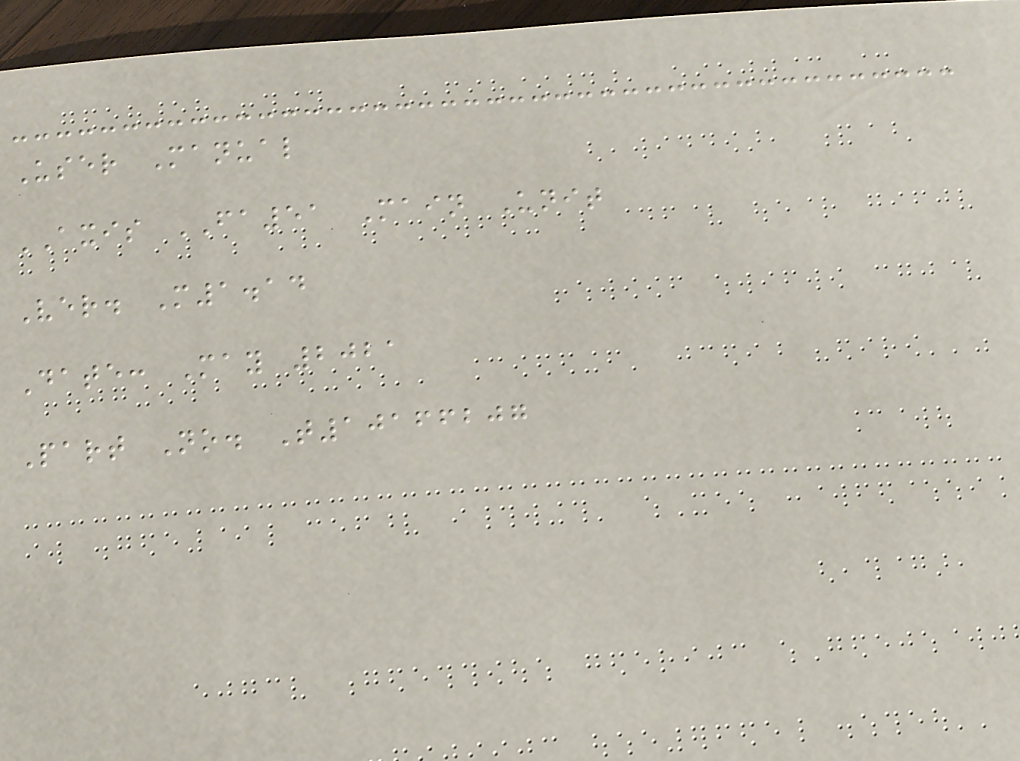User Manual
AXIS FA51 Main Unit
Ver. M1.14
Date: May 2021
Part No. T10166207
